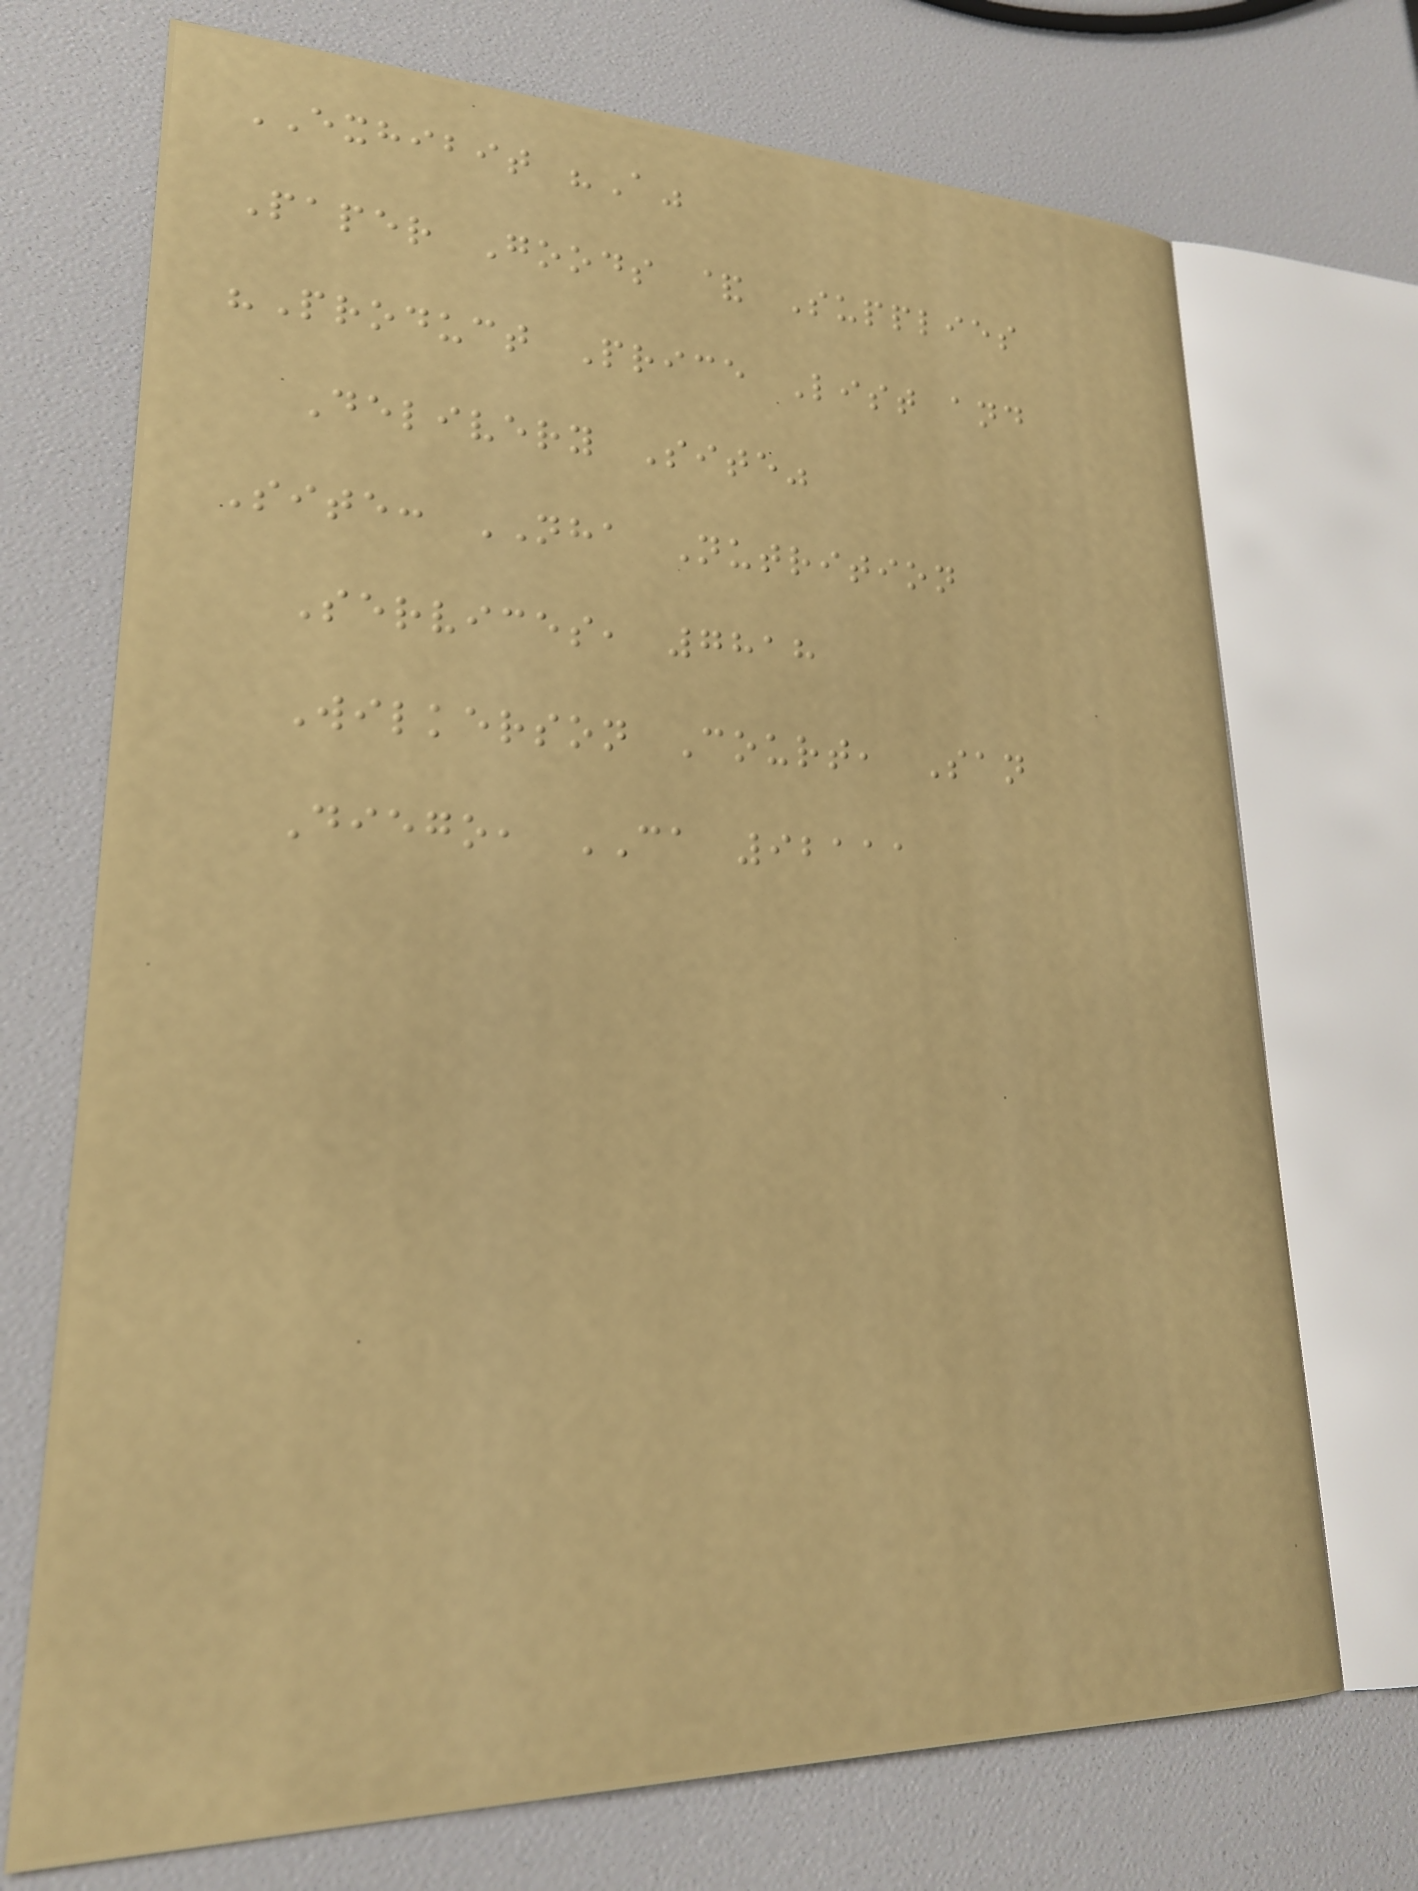EXHIBIT "A"
Paper Goods & Supplies
"Product Price List and
Delivery Site"
Site: NHA Nutrition
Services, 7818
Wilkerson Court, San
Diego, CA 92111
